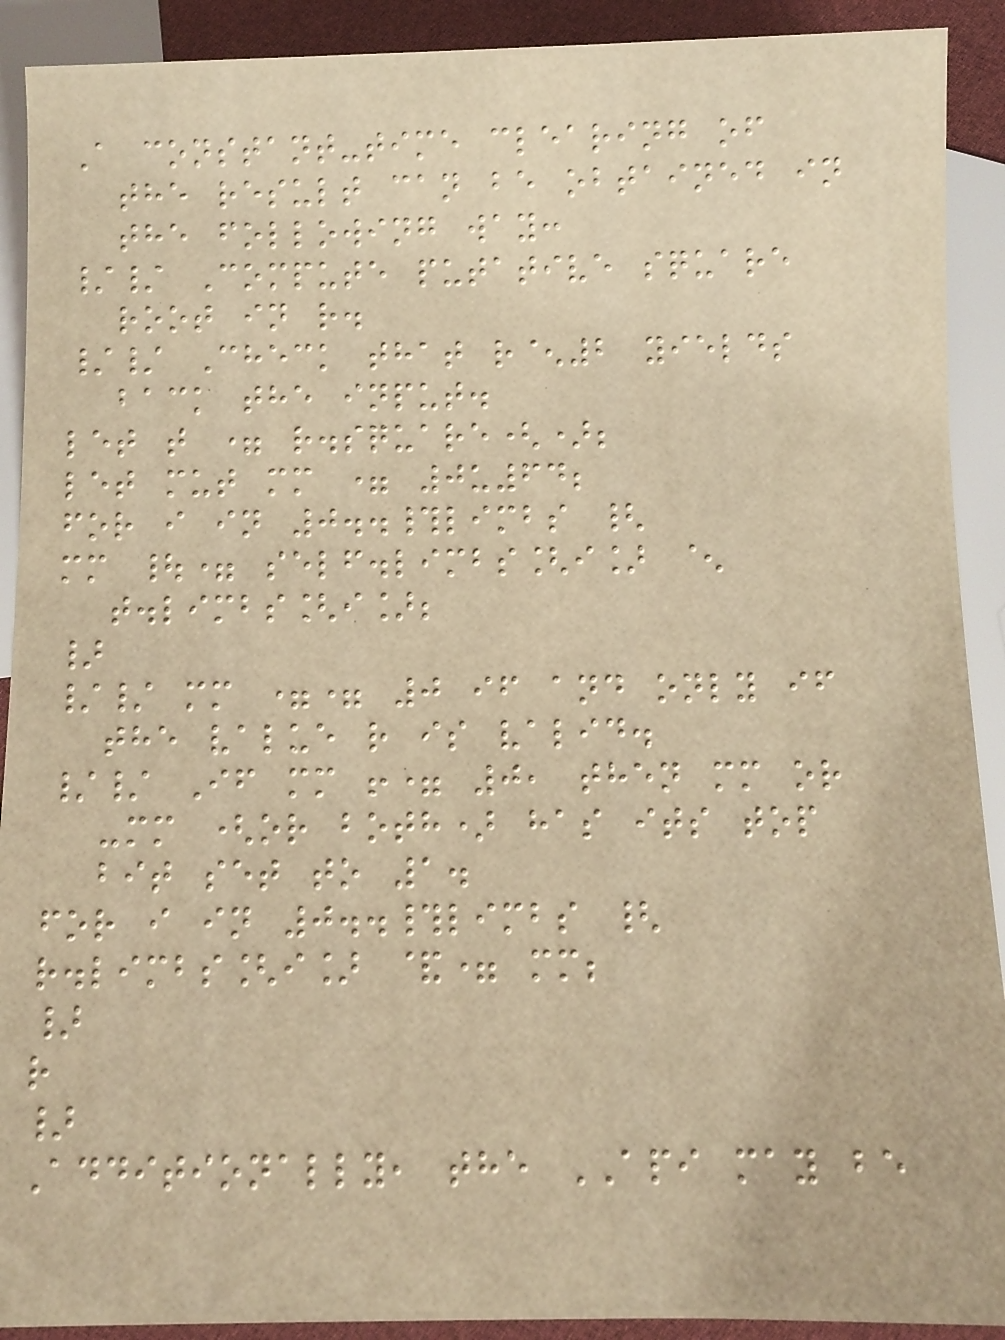A constant-time clearing of
the result can be obtained in
the following way:
// Compute putative square
root in r.
// Check that r^2 yields
back the input.
let t = r.square();
let mut mm = 0u64;
for i in 0..#limbs {
mm |= self.limbs[i] ^
t.limbs[i];
}
// mm == 0 if and only if
the value r is valid.
// If mm != 0, then mm or
-mm (or both) has its top
bit set to 1.
for i in 0..#limbs {
r.limbs[i] &= mm;
}
r
}
Additionally, the API may be
